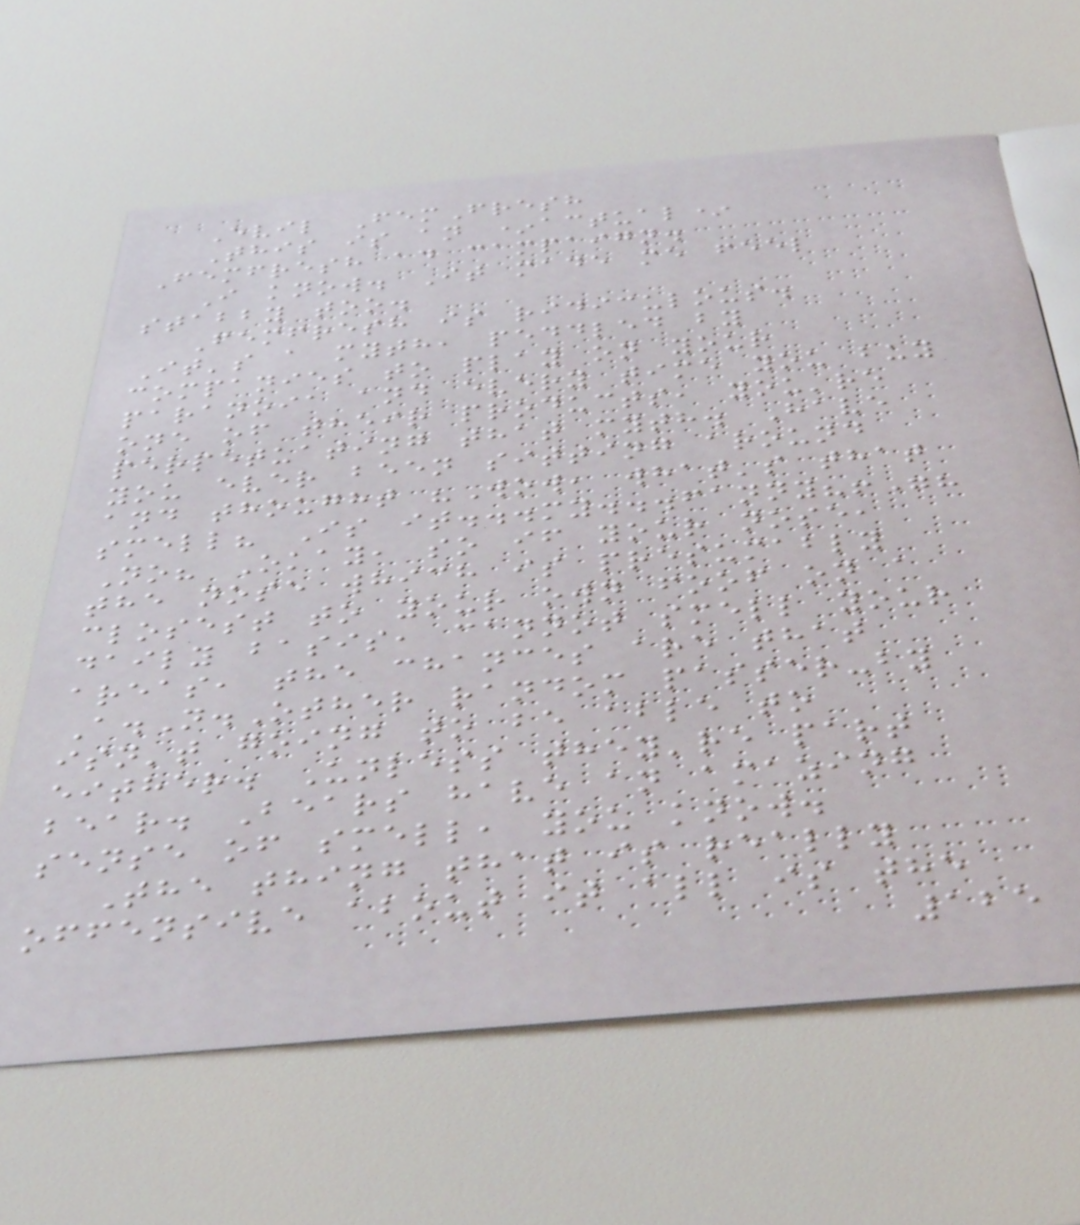Evil FemFresh
This is an *actual*
Femfresh ad campaign.
I know. It made me feel
stabby too.
Femfresh is ridiculous.
It's a myth, peddled by
companies to play on your
paranoia and every time you buy
one of their products, you're
perpetuating that myth. Have
you ever been sitting around
and thought "Wow, what's that
smell? Is it...my...fanny?!"?
No? Okay, so if your nose,
the nose which is presumably
closest to your own foof on a
daily basis, cannot smell your
areas, the chances are that
A.N.Other random passer-by
isn't going to be able to
either. Unless they're part
bear. Bears have an amazing
sense of smell, you know.
The thing that is really
offensive about it all is the
125
